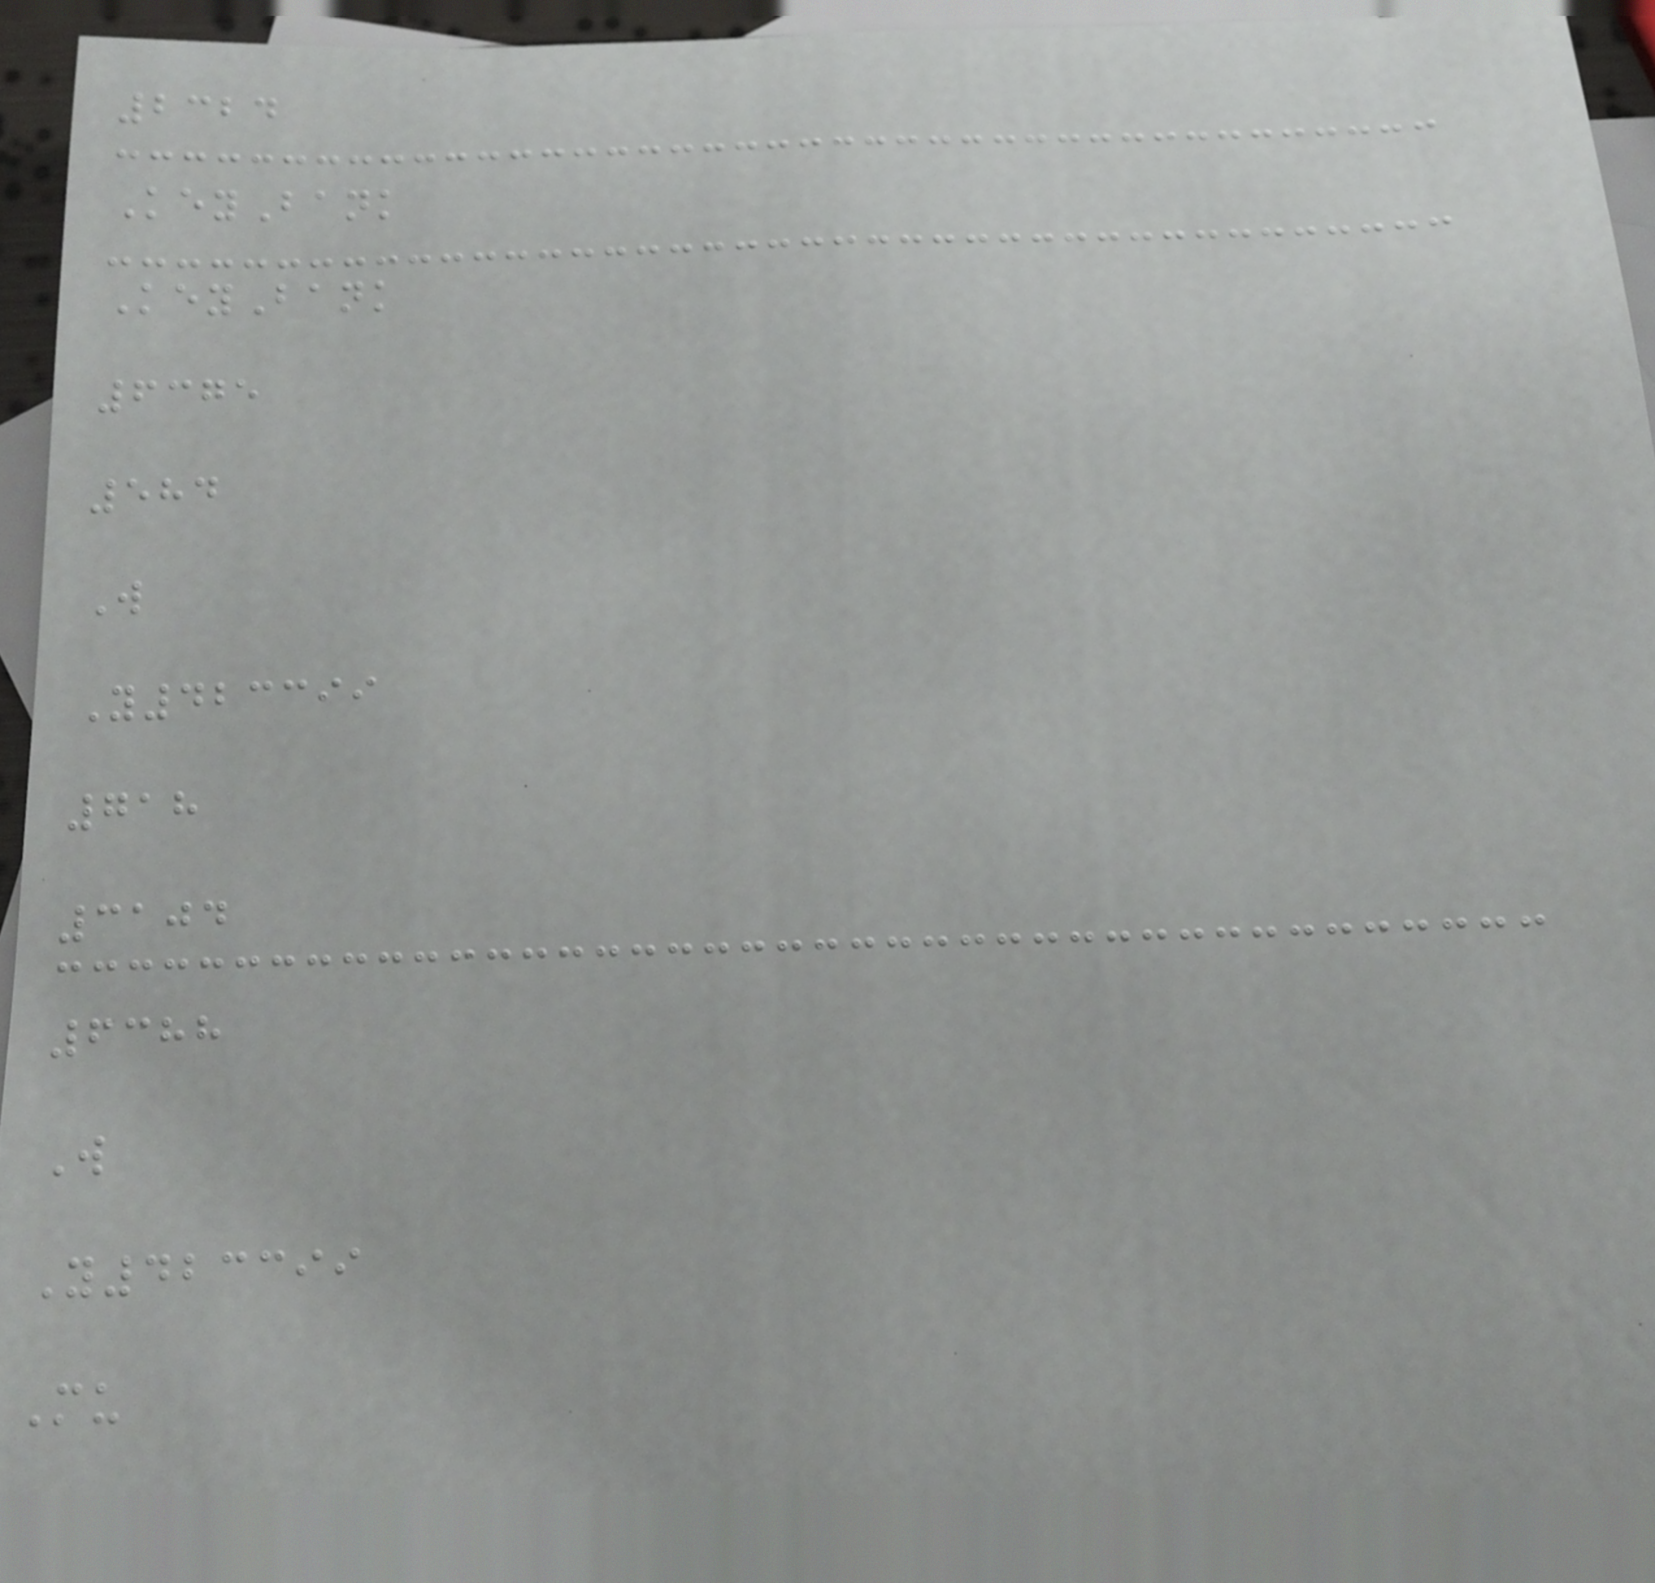2324
KeyBank
KeyBank
6375
584
W
Y423399
718
3104
6388
W
Y423399
Mu
